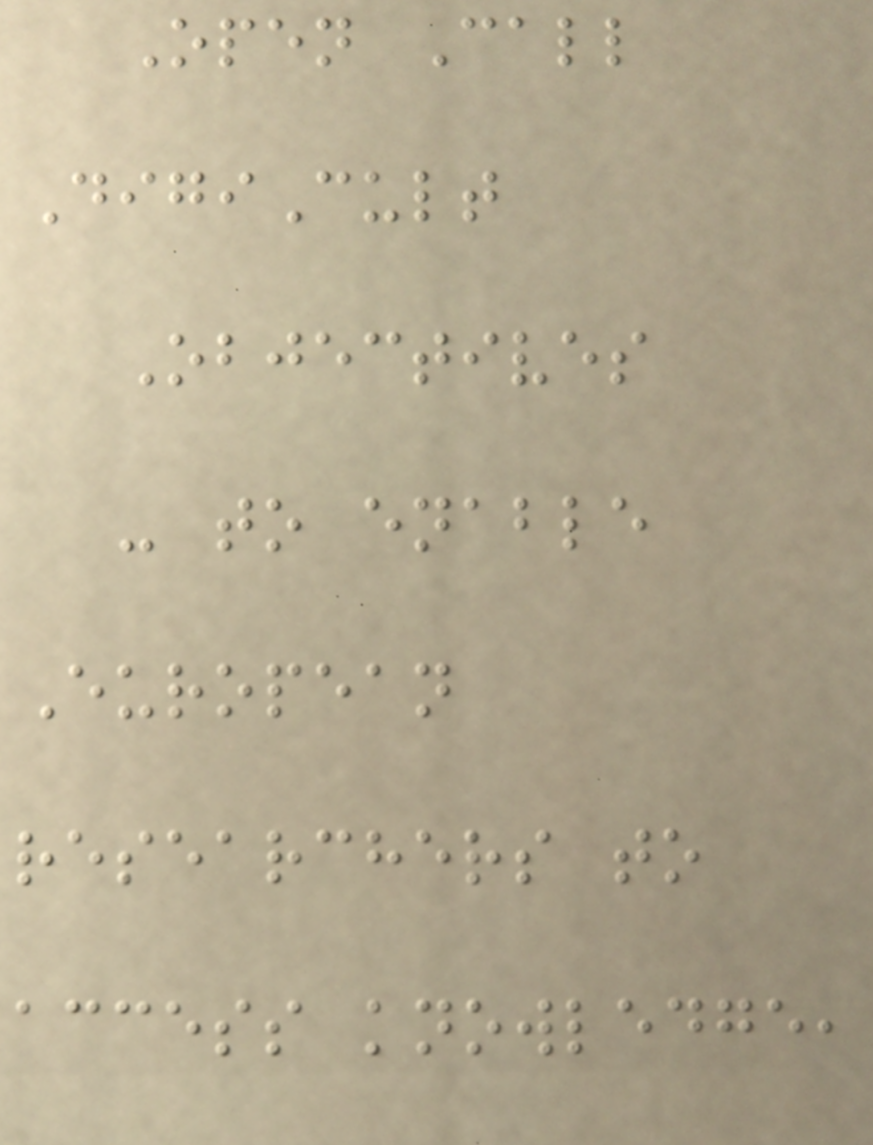Open Call
DigiCult
Objectives
- to enable
European
researchers to
access knowledge,
